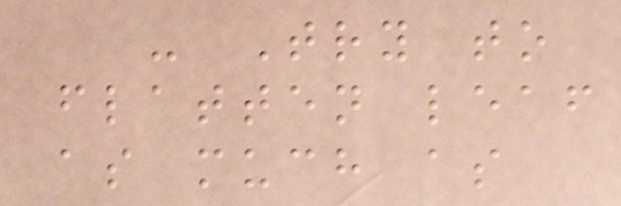- Try to
flatten leaf
as much as
